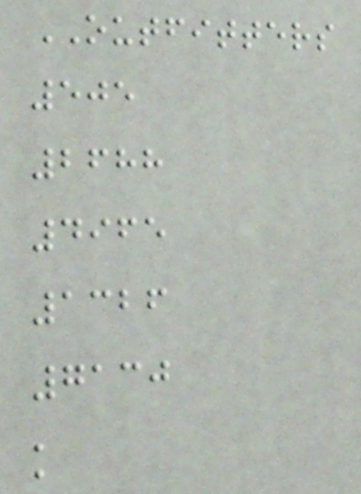OUTFITTERS
505
2688
4965
1326
7130
k
